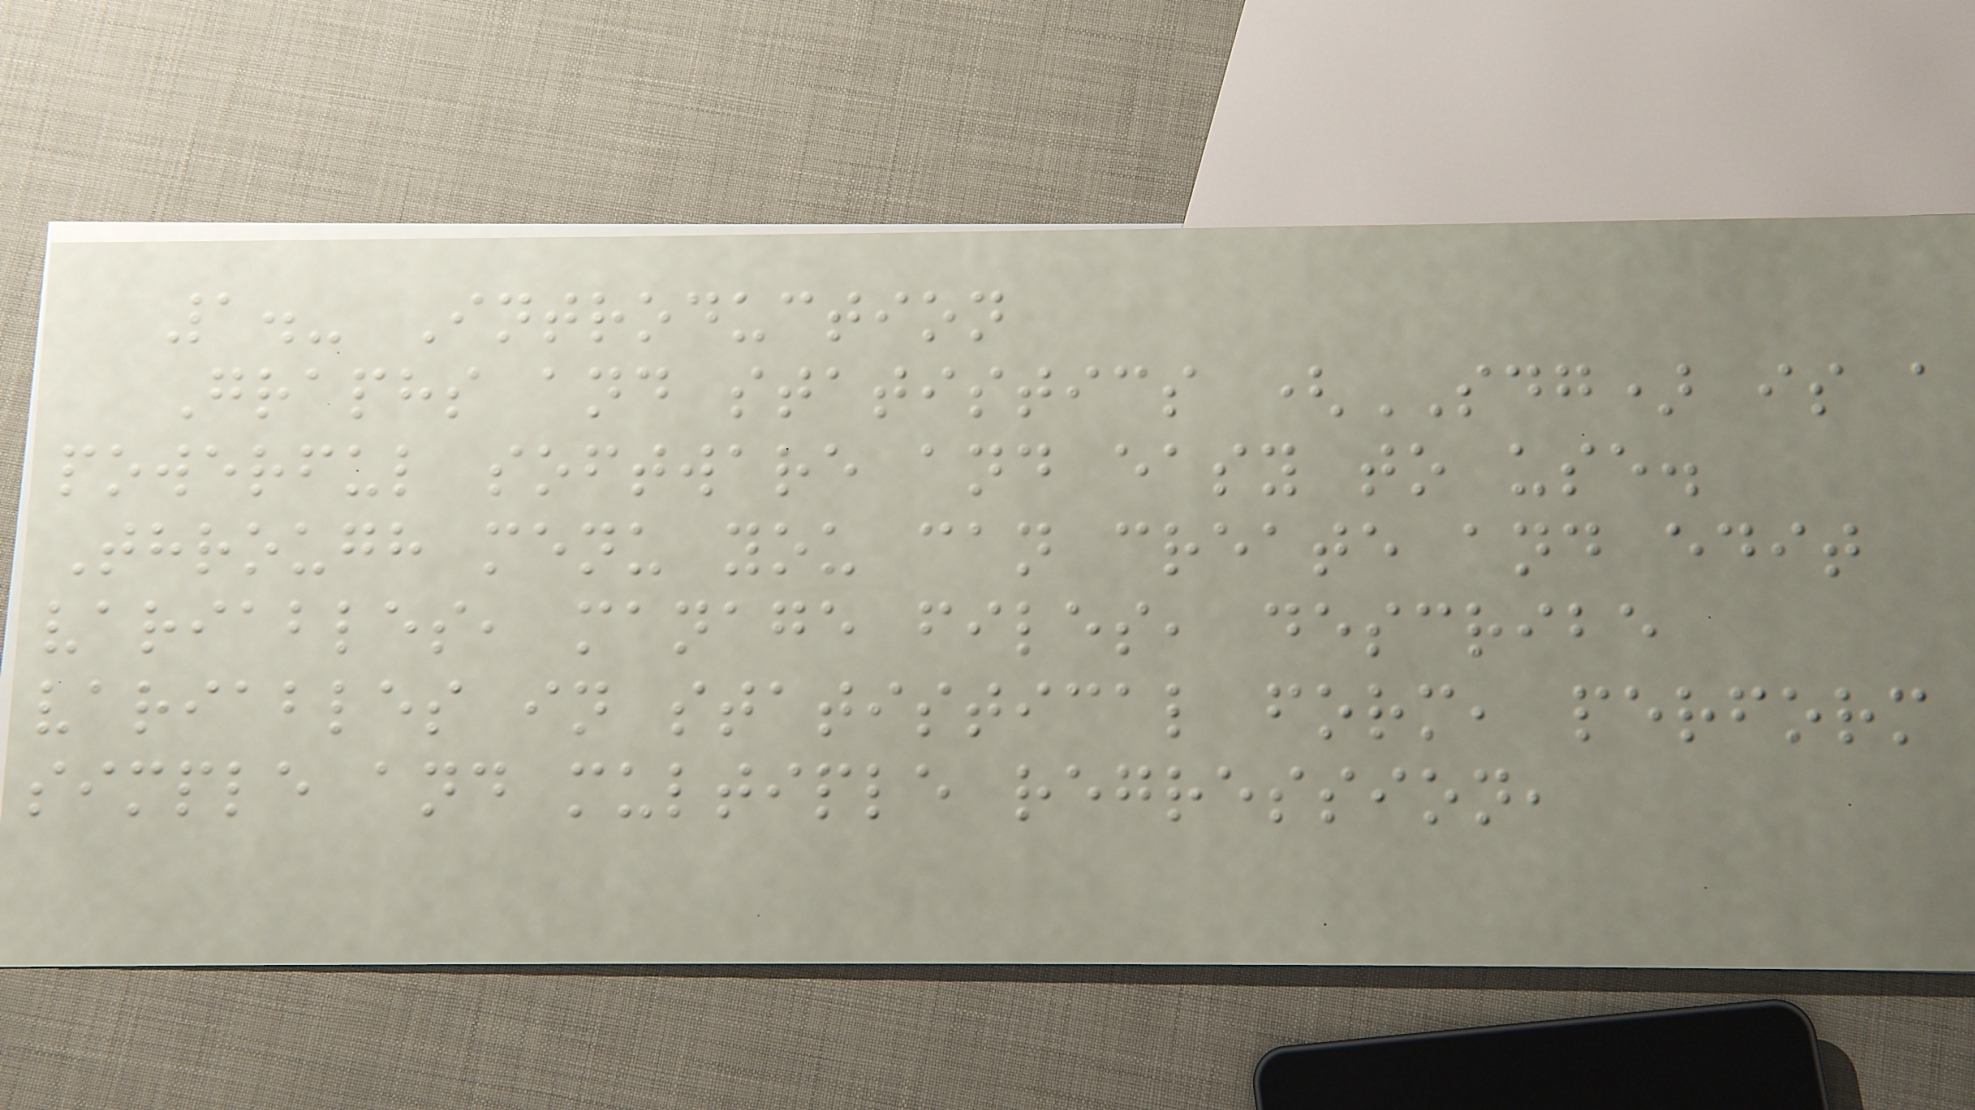1.- Introduction
Graphs and statistics (SDG) is a
powerful software and easy to use.
Through menu you can create and edit
variables, manage files, describe
variables in statistical form, perform
simple and multiple regression,
